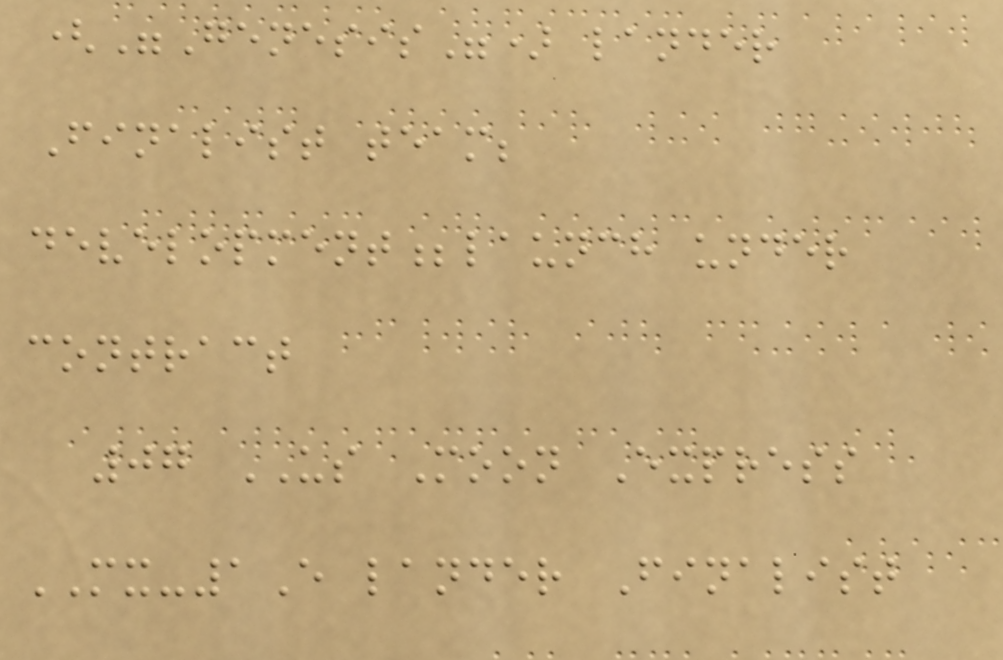("Genesis") lander
Finalist team;
development;launch under
contract
07 US Moon Express
MX-1E lander Finalist
